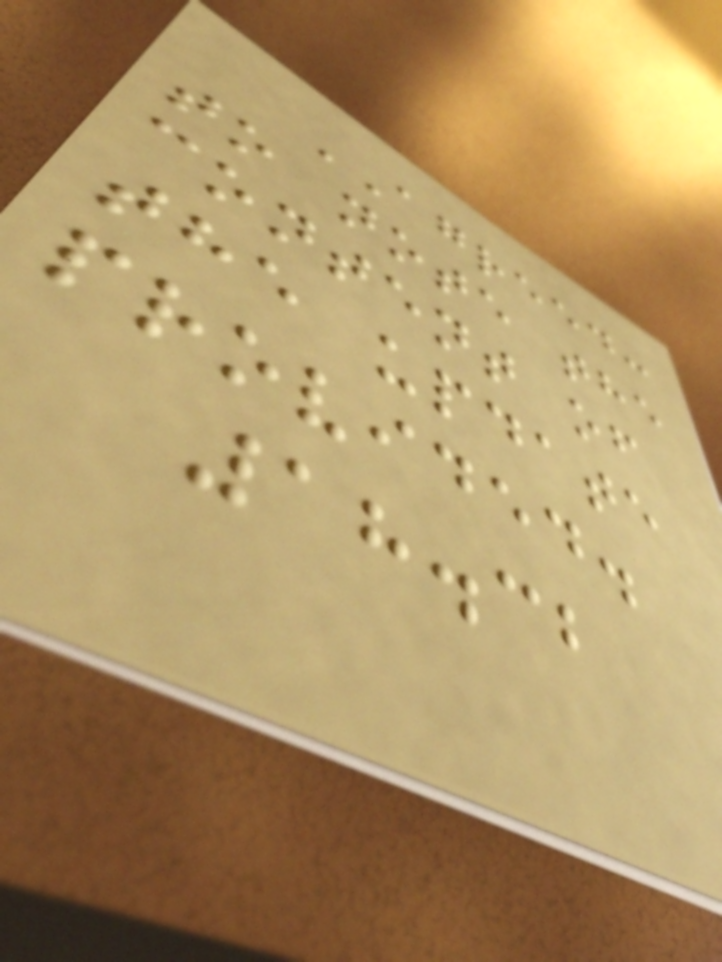AGREED:
to note the
content of
the update
provided.
18.32
